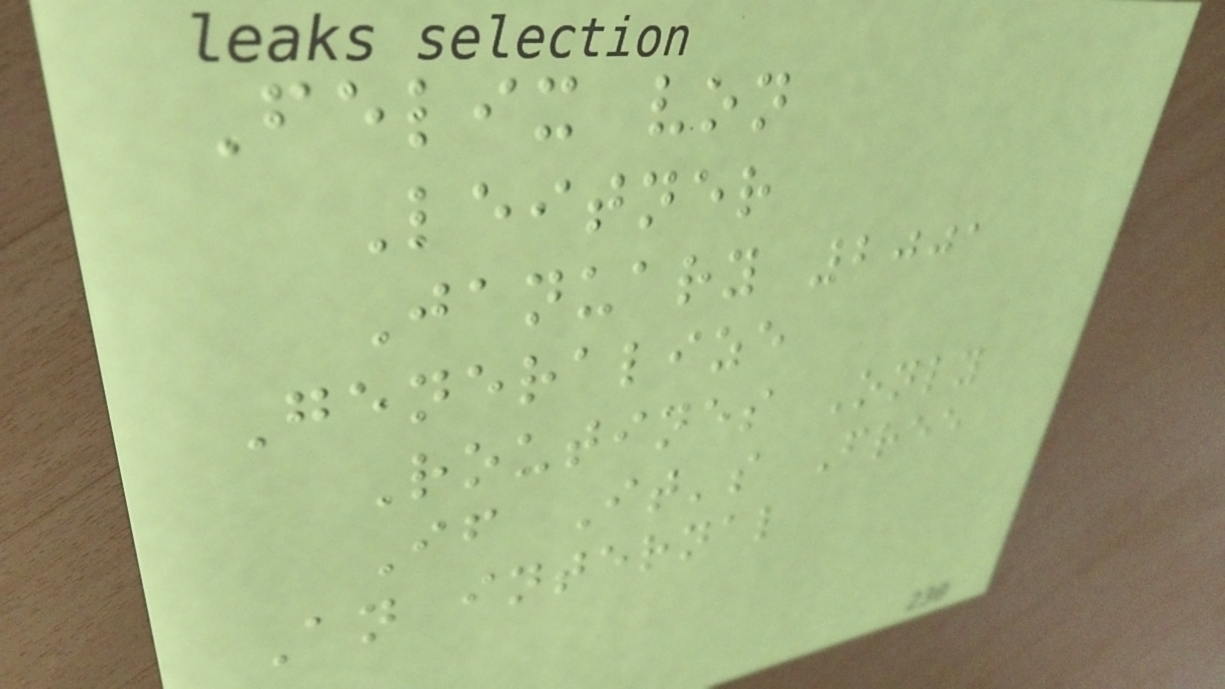Felix von
Leitner
January 2001
Generalize
Routines Only
If It's Free
An internal
